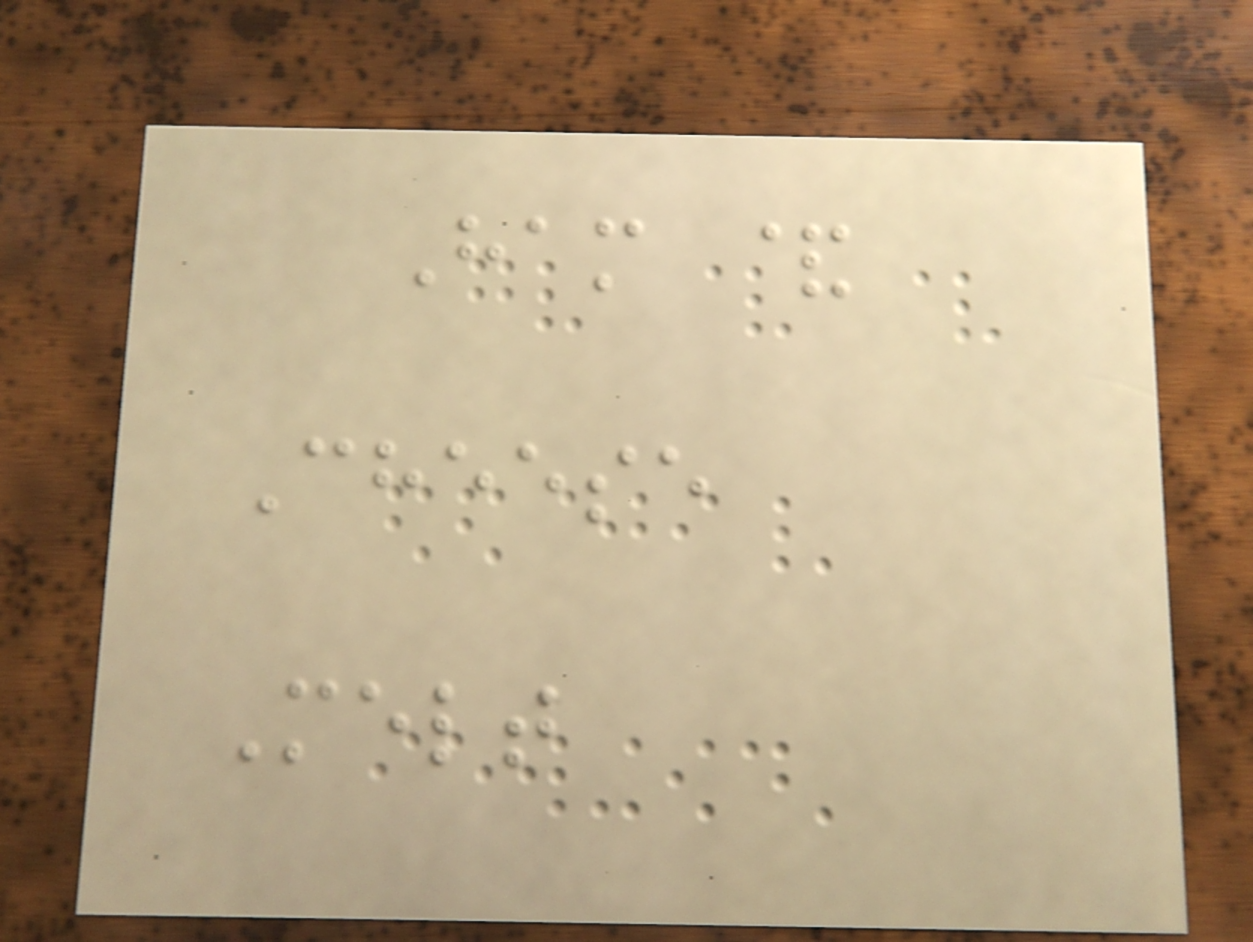Ham &
Cheese
Melt
